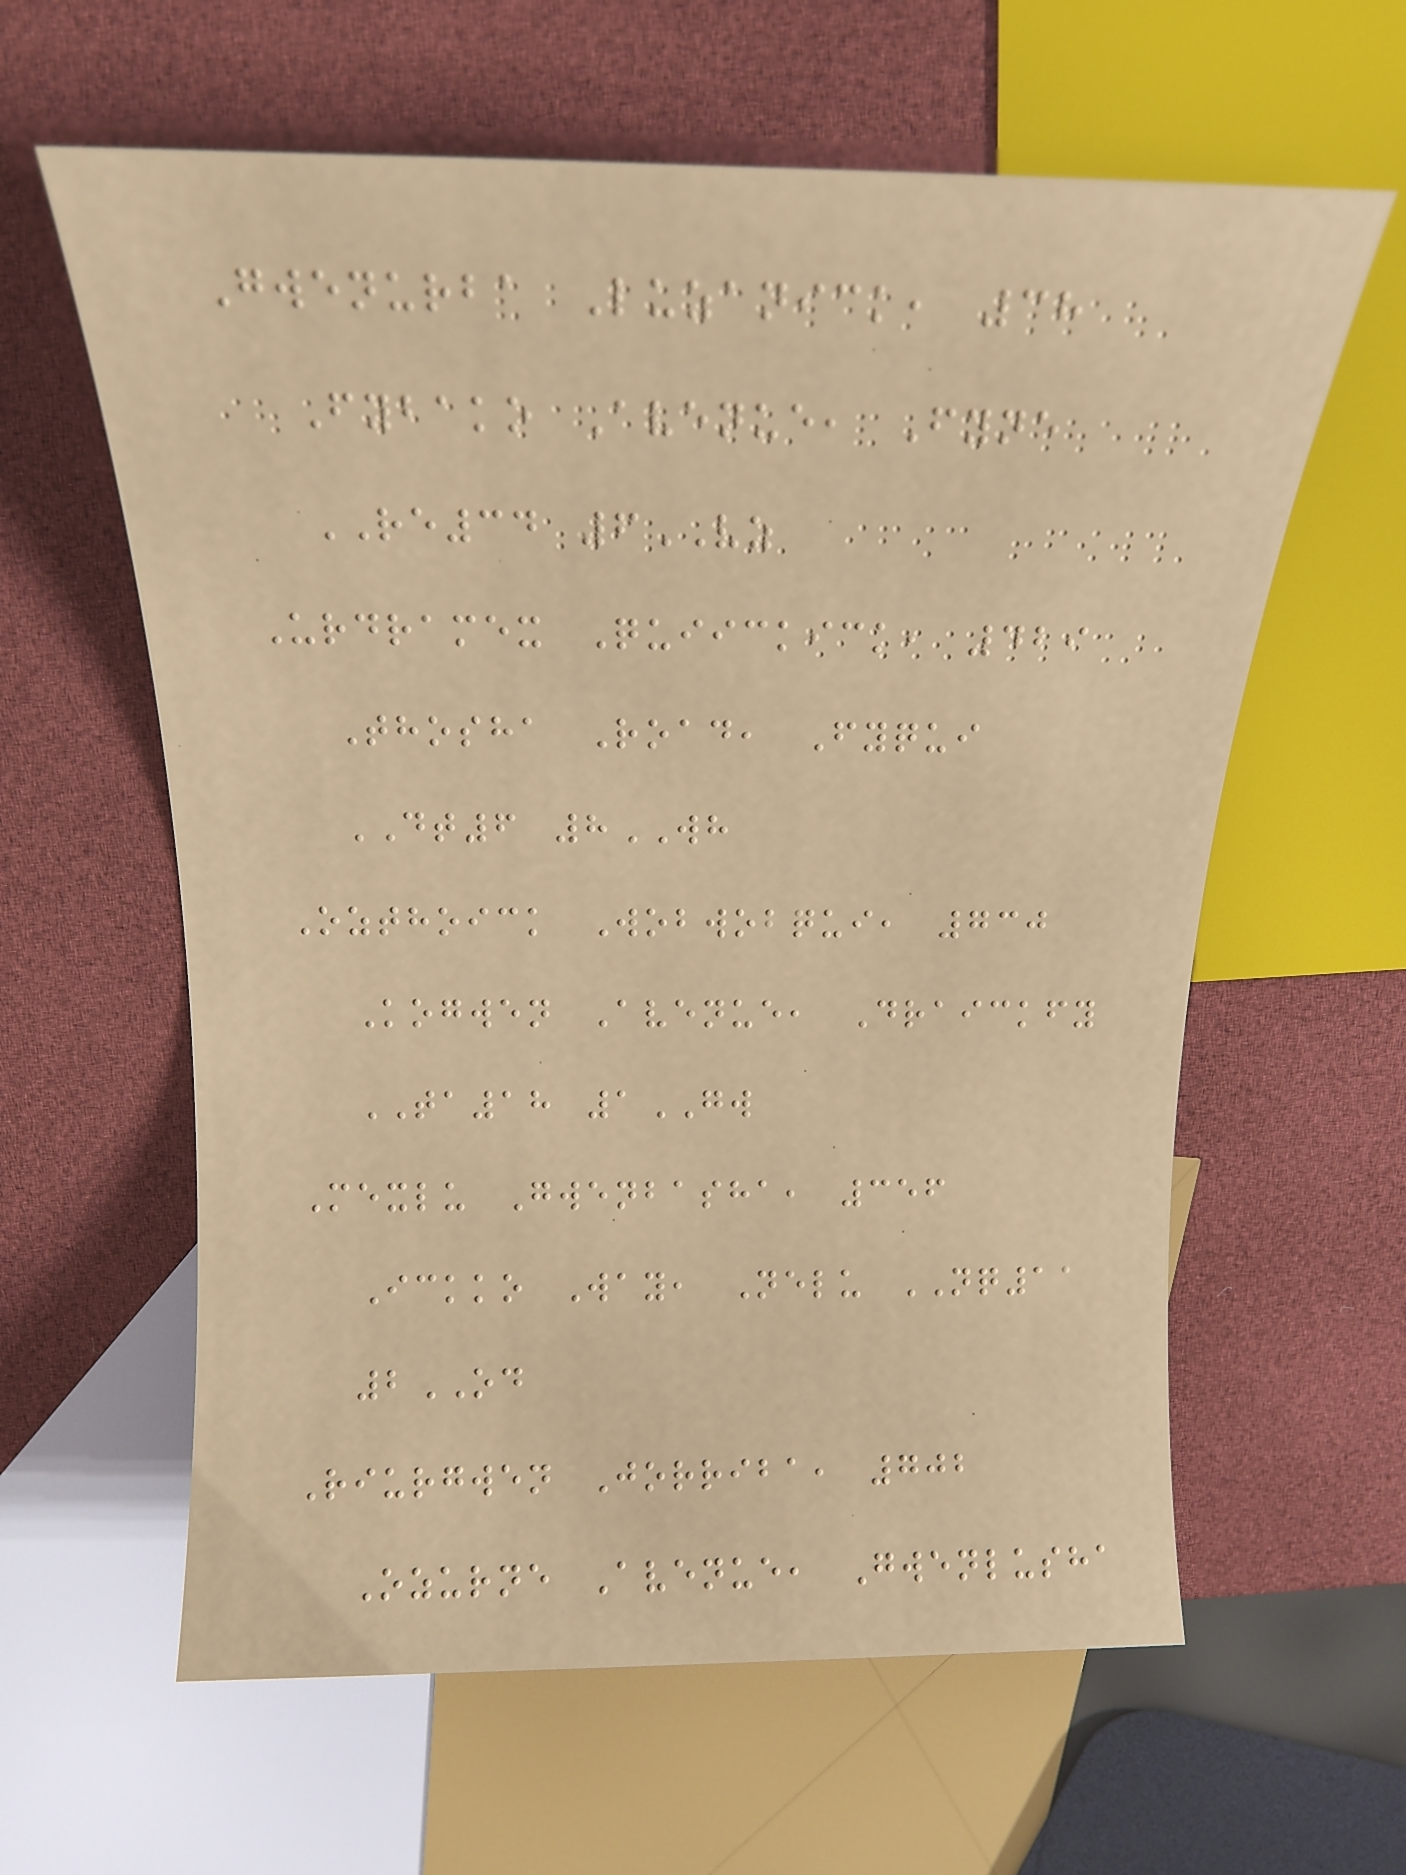Gwenurba Luzanick, 38
Fybako Avenue, Fyne
RE34 6VZ
Urdramex Quiickick, 429
Thosha Road, Fyqui
DT6 8WH
Ozthoick Wobwobqui, 730
Kogwen Avenue, Draickfy
TA18 1GW
Mexlu Gwenbasha, 356
Ickko Way, Nelu NQ11
2OD
Riurgwen Jorriba, 702
Ozurne Avenue, Gwenlusha
